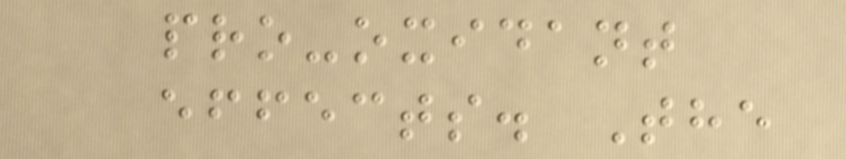pro-oxidant
effects. The
